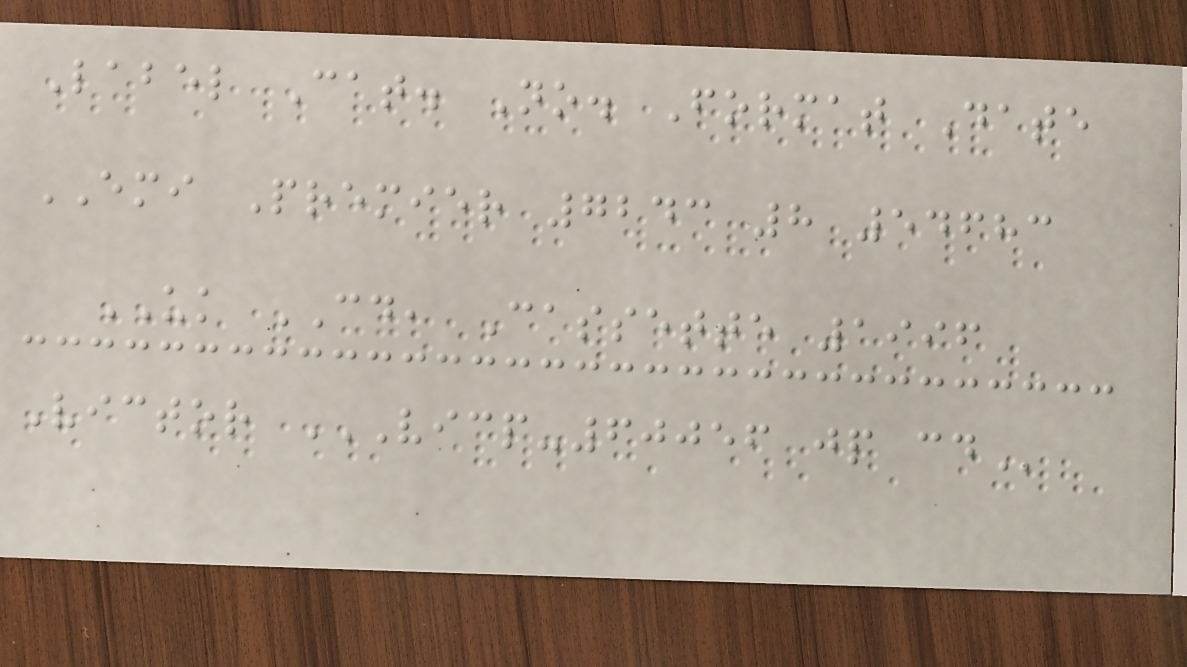Label Cat. No. Format Date
EMI Premier 7243 8 54683
UK CD, Cassette 1996
Victor VICP-60056 JP CD
